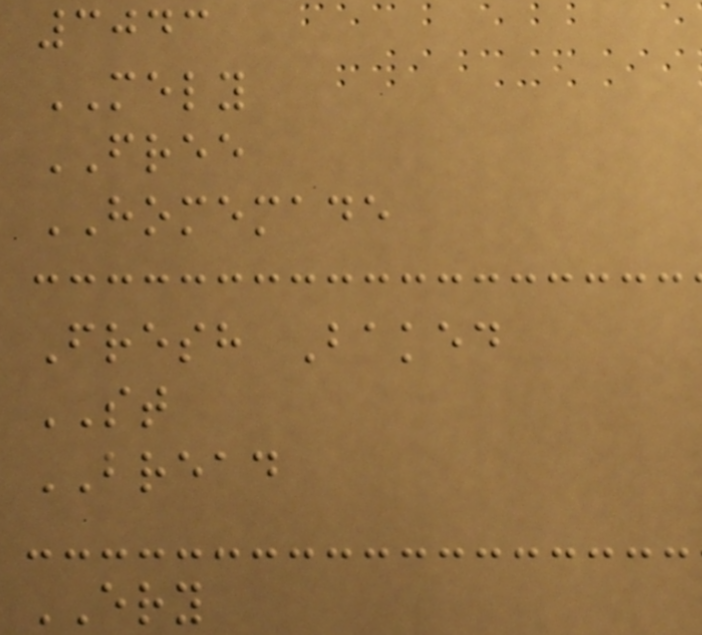3043
MELY
FREE
HOMEMADE
Fresh Baked
ST
BREAD
ERY
